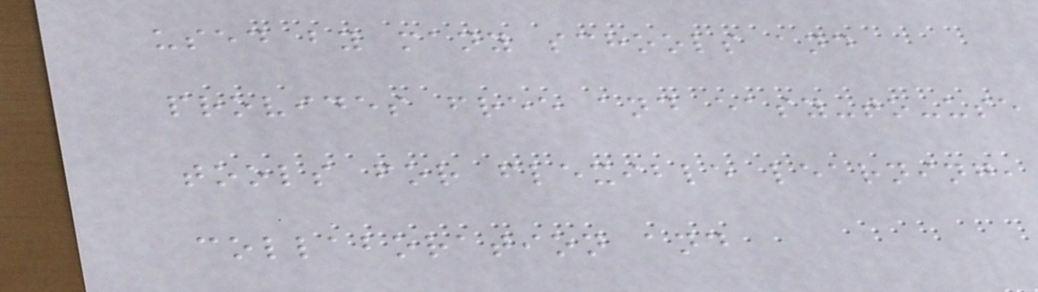used by many schools and
provides free and easy-to-use
tools for flexible learning,
collaboration and
